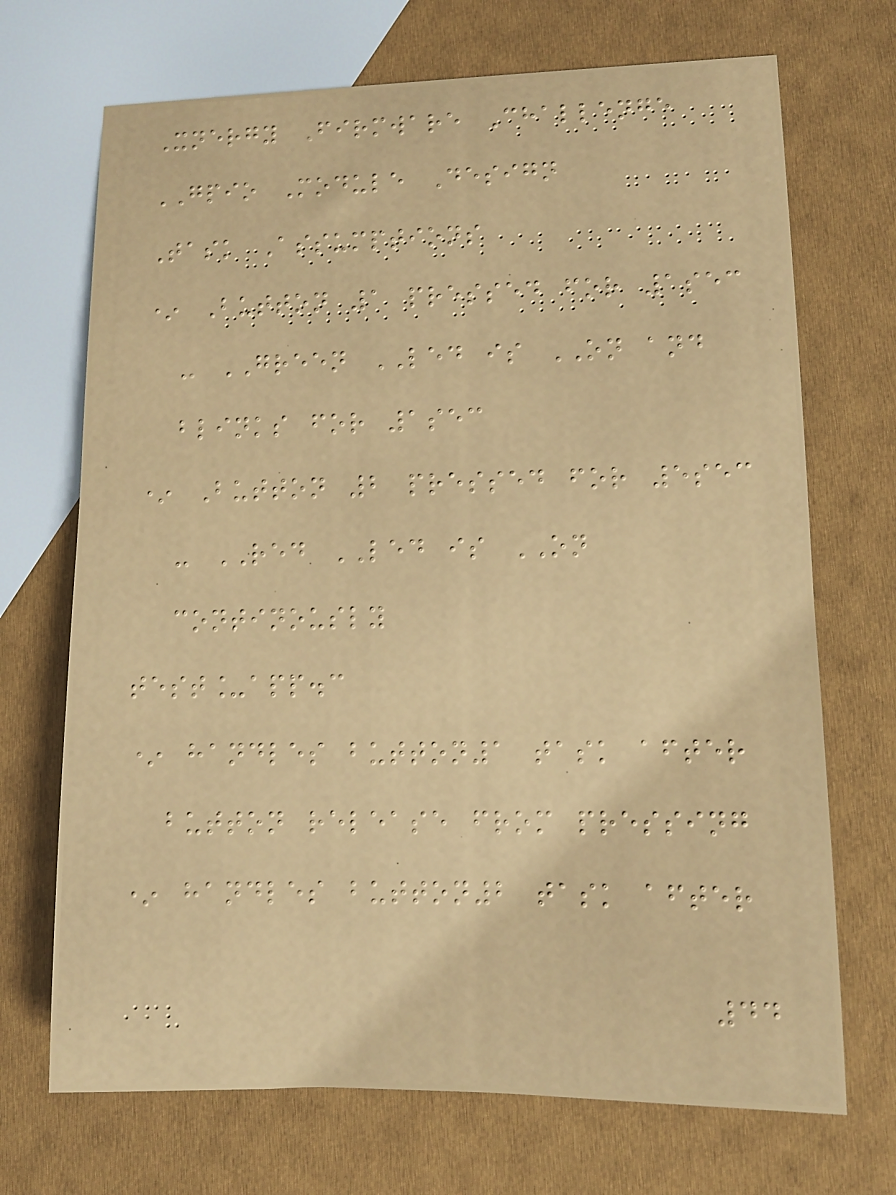Xnergy Firmware Challenge
GPIO Module Design
Task Assumptions
* Button 1 pressed for 1sec
- GREEN LED is ON and
blinks for 1sec
* Button 2 pressed for 5sec
- RED LED is ON
continously
test_app.c
* handles button1 task after
button release from pressing
* handles button2 task after
44
